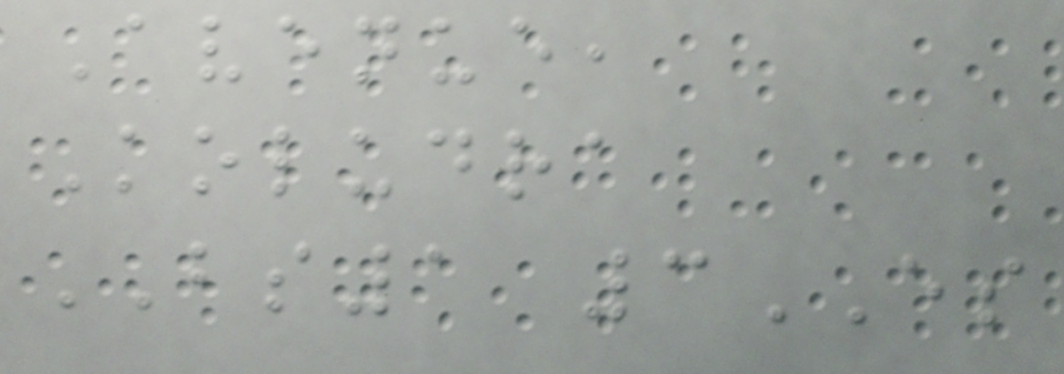Avenue,
Koludra
BS1 3ES
